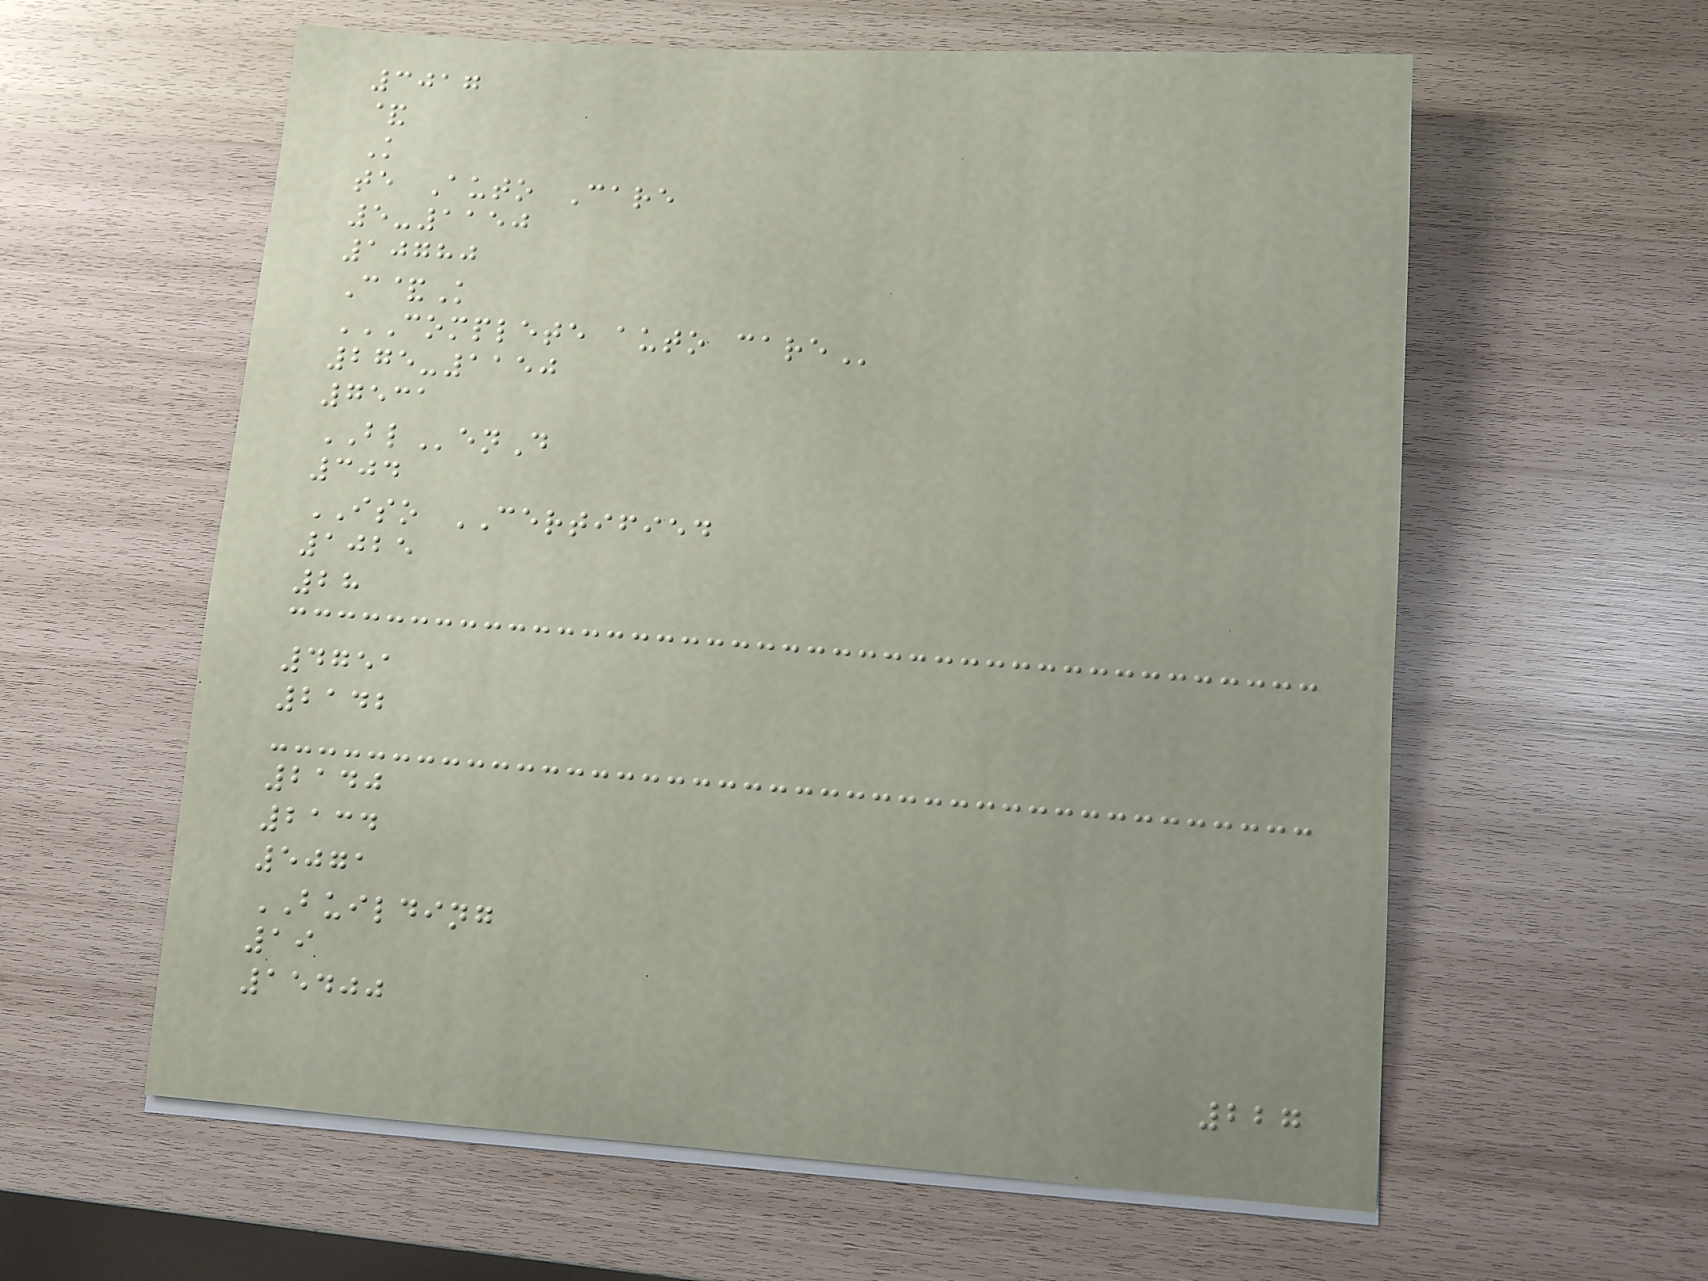3017
&
K
te Auto Care
5-1150
10780
C&K
COMPLETE AUTO CARE
275-1150
7531
BLenD
304
ISO CERTIFIED
1025
28
4751
2142
2140
2134
5071
BUILDING
19
15400
227
